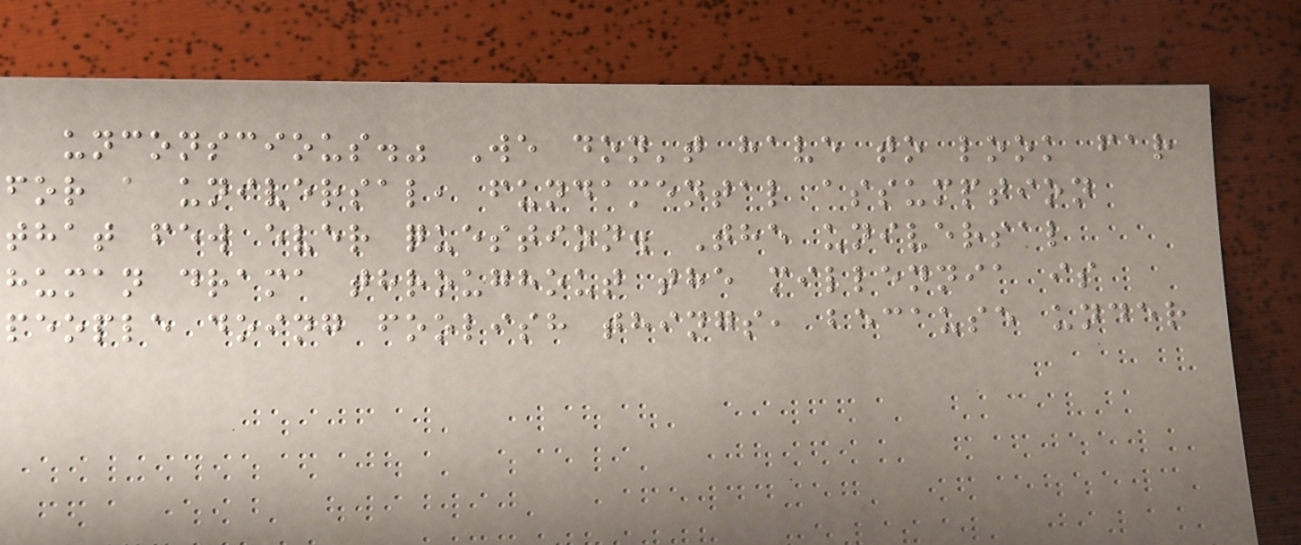unconscious." We don't have to look far
for a universal, fundamental assumption
that few ever question. The universal
human drama throughout the millennia is
people doing foolish things, because under
